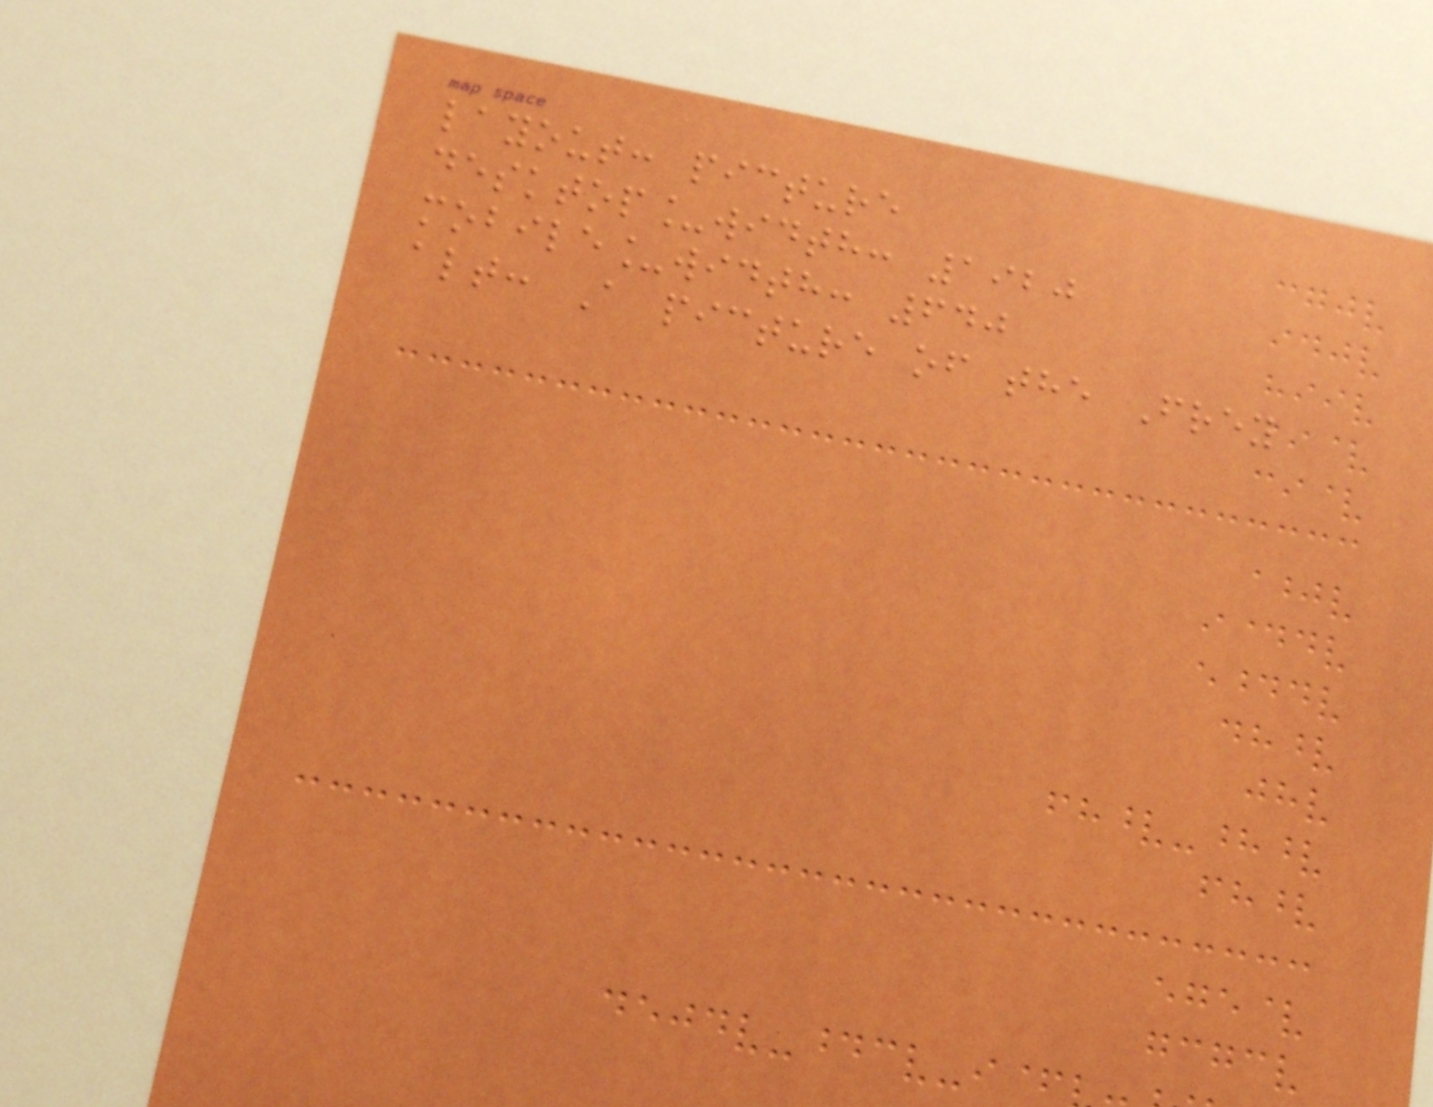layout: picture
desktop_width: 1920
mobile_width: 640
alt: A picture of the Frey
